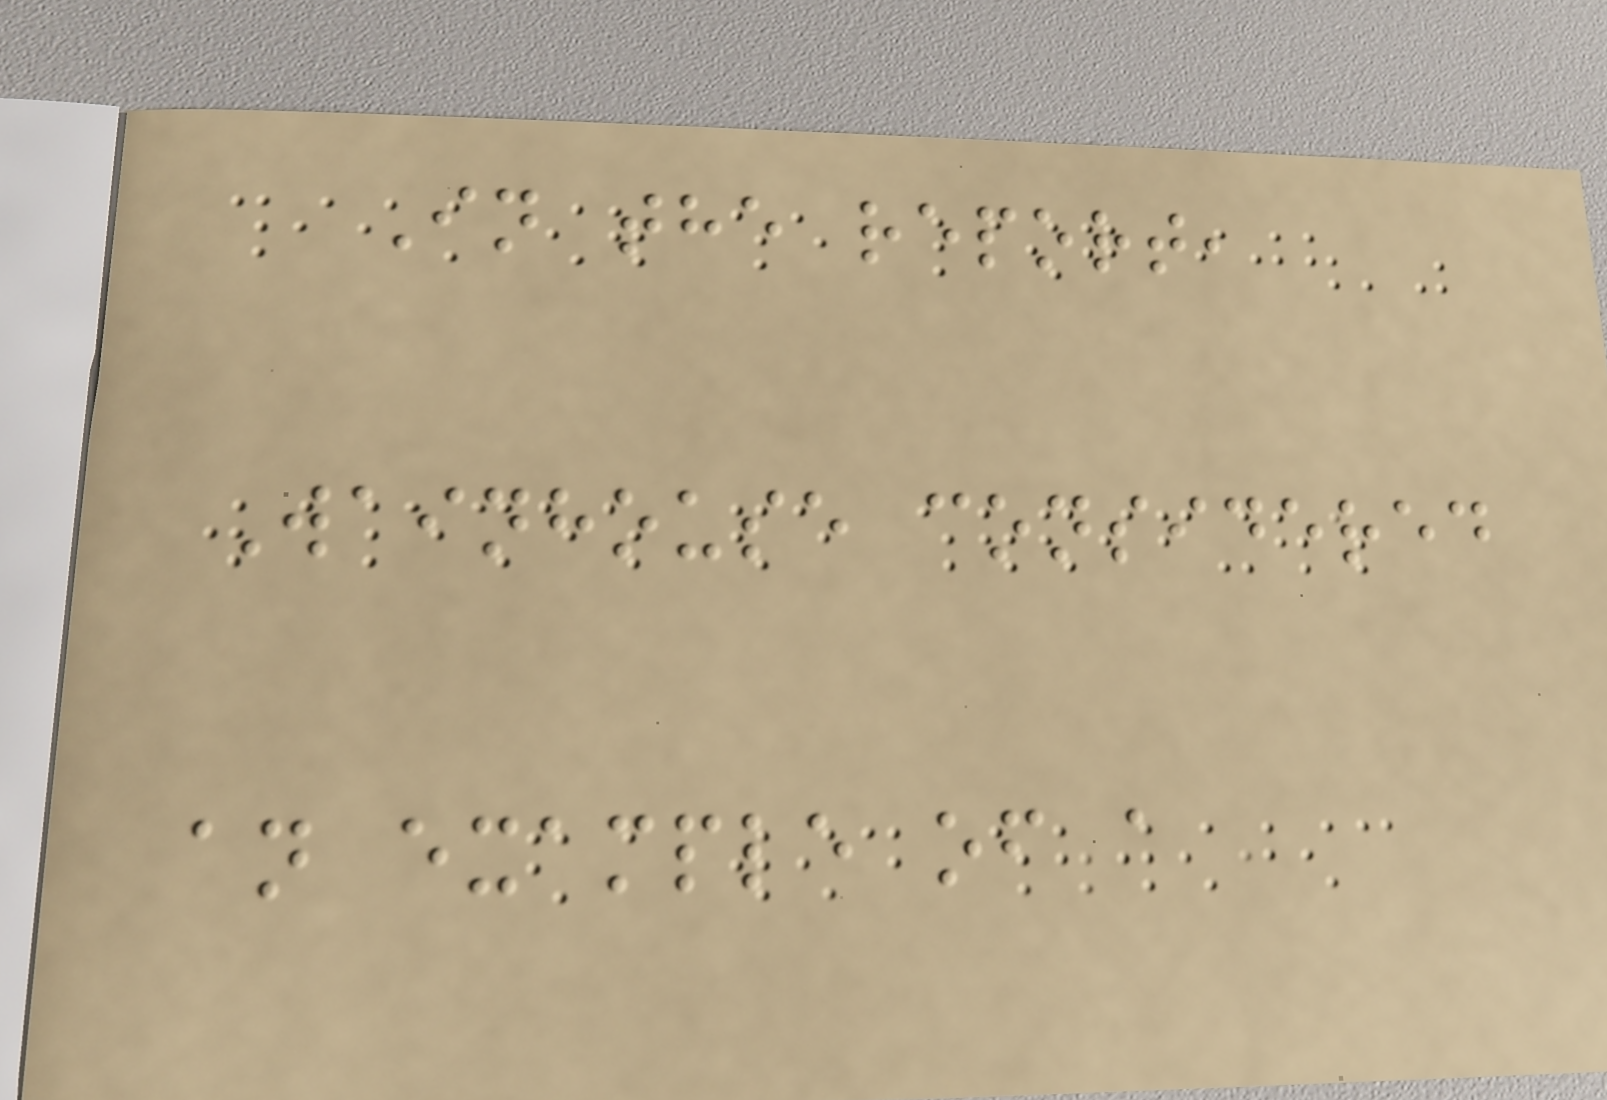In the report,
Wainhouse considered
an example of a
